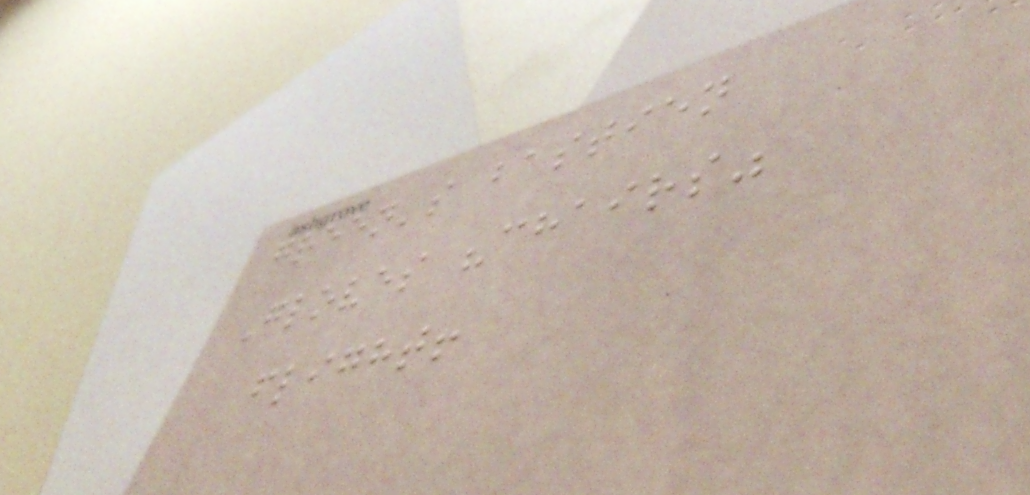green's bastien
Gloves "chairs"
flight!
